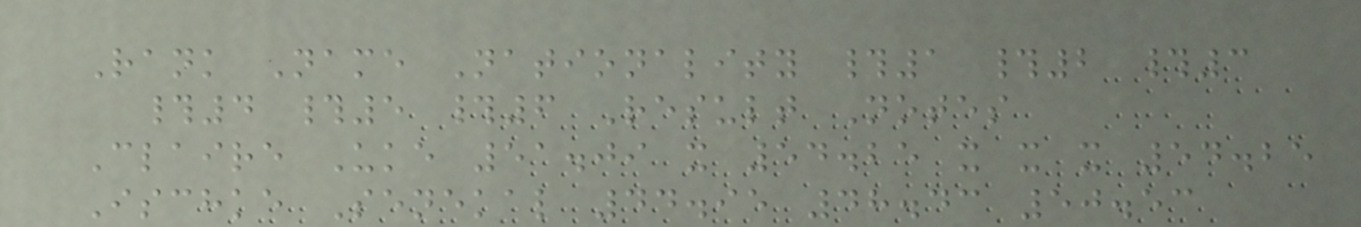Rank Name Nationality #1 #2 #3
#4 #5 #6 Result Notes
Claire Uke 51.09 x 54.25 x x x 54.25
Ischke Senekal 44.95 48.43 50.53
